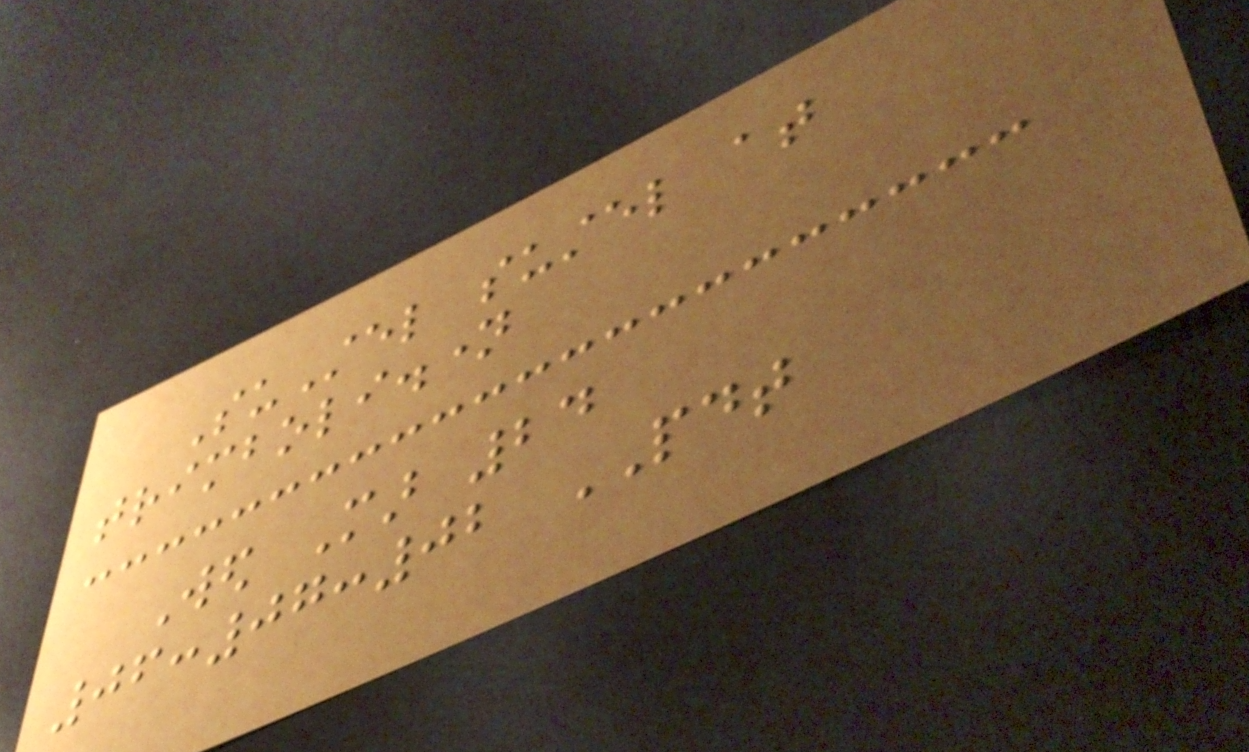SuStel sustel at
trimboli.name
Wed Mar 24
06:07:02 PDT
